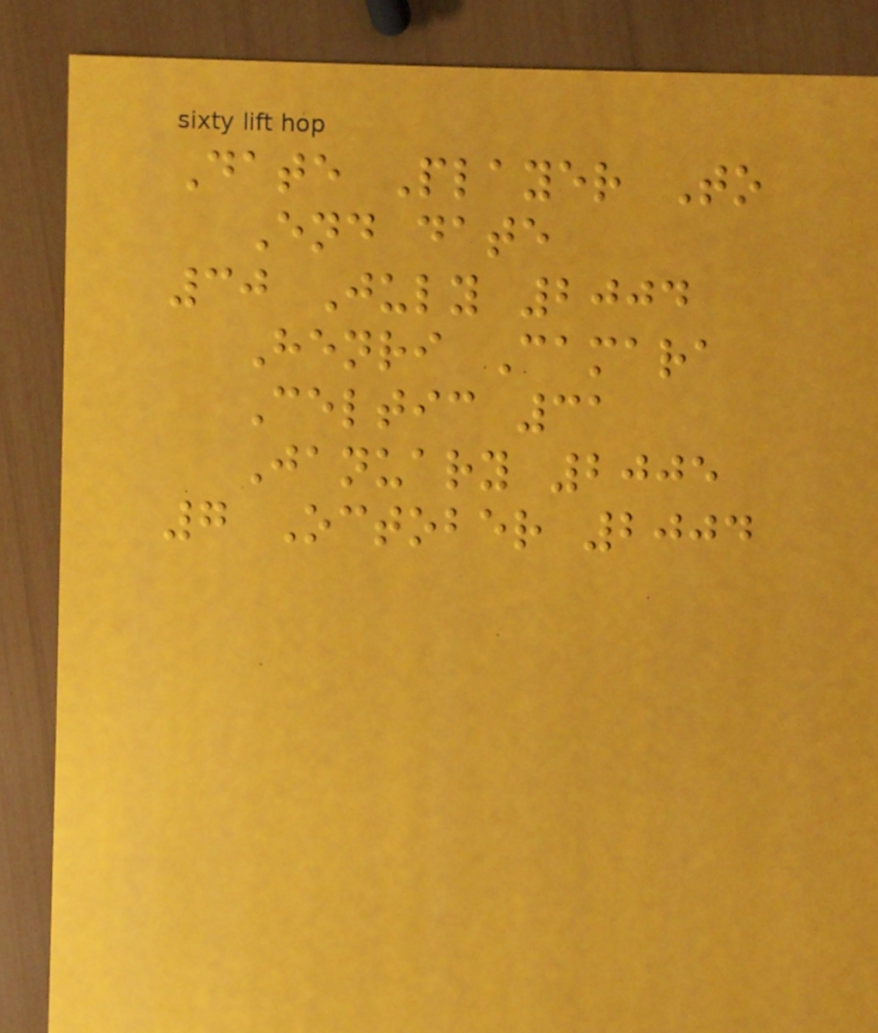Date Player To
End date
30 July 2004
Henri Camara
Celtic 31
January 2005
7 October 2004
